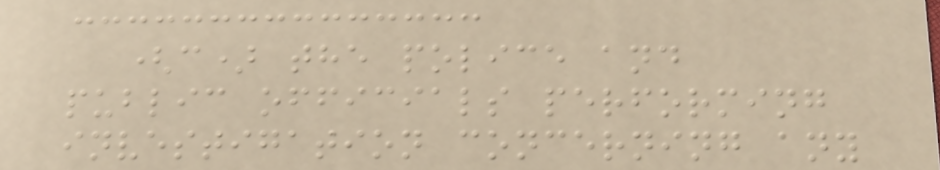(c) the police and
public officials performing
investigation concerning any
